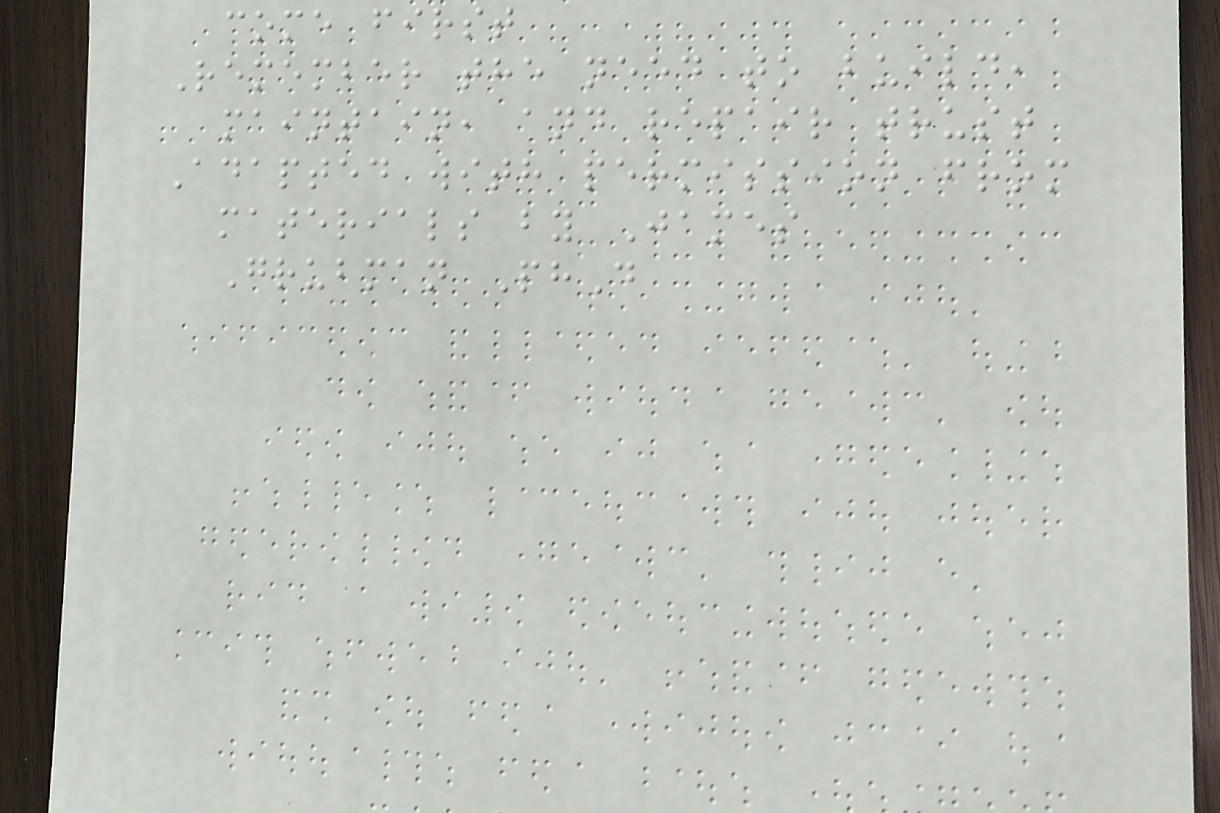come first
Remember the need to build,
maintain, and repair trust
Adapted with permission from
materials by James
Grubman PhD
